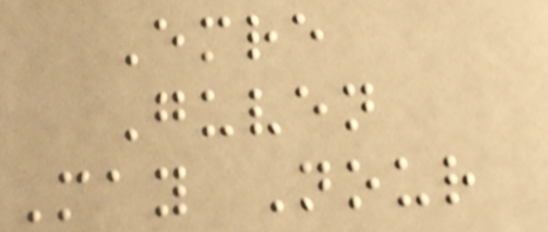Emre
Guven
May Nour
